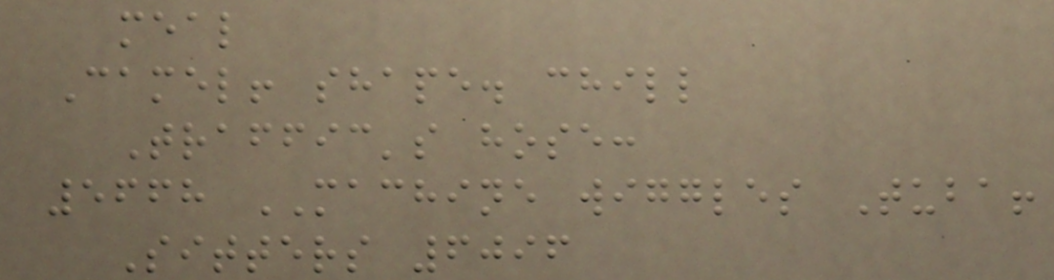meal
Camel! shape. chill
Traffic's hose:
5668 MACHINE wiggles Tuba!
Sitters 6096
